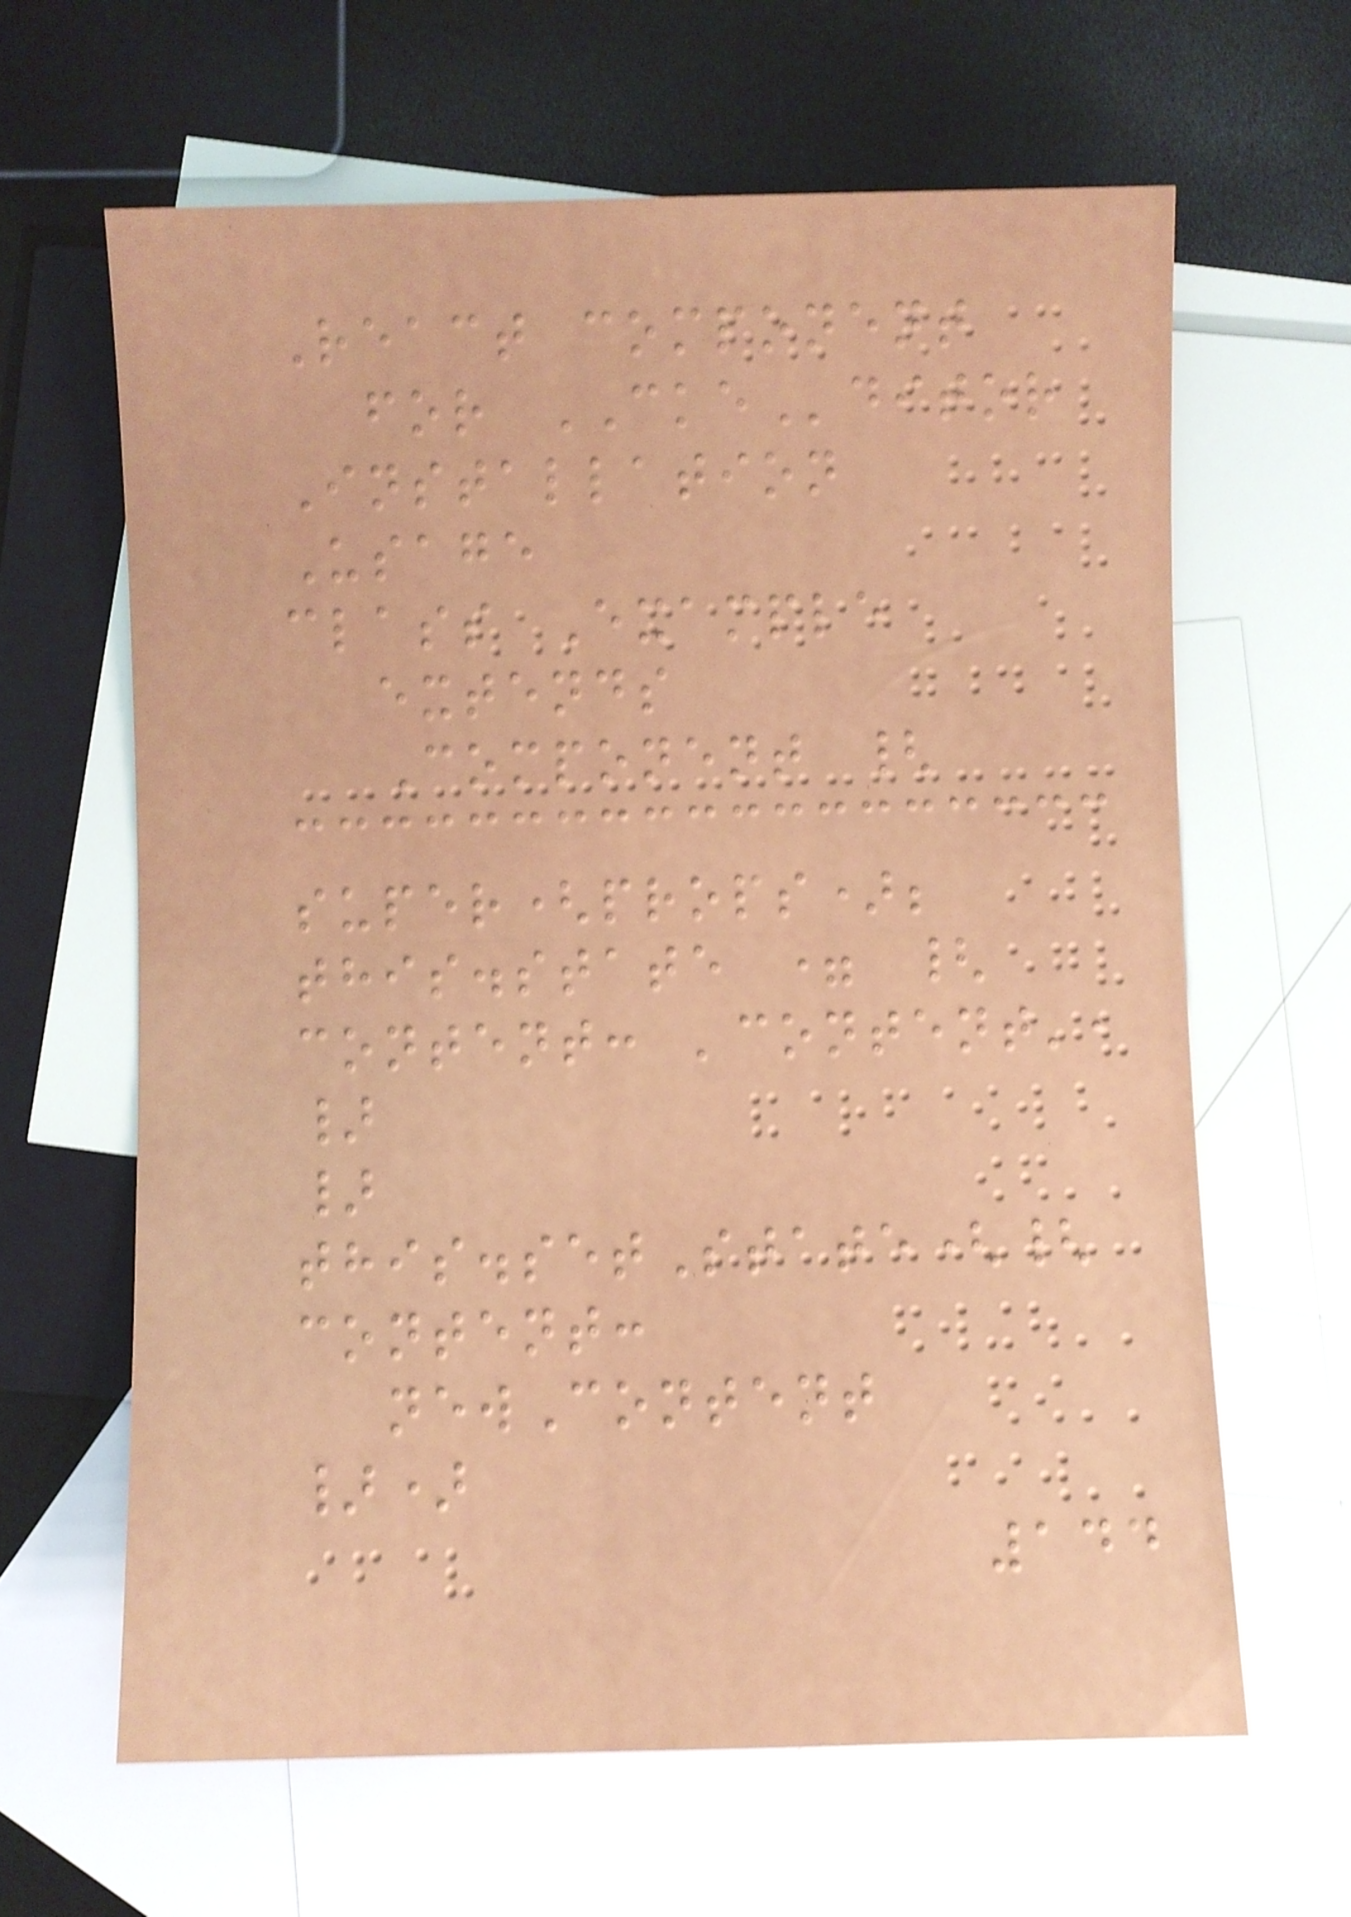React component
for CKEditor
Installation
Usage
class Example
extends
Component {
super(props);
this.state = {
content: 'content',
}
}
this.setState({
content:
newContent
})
144
